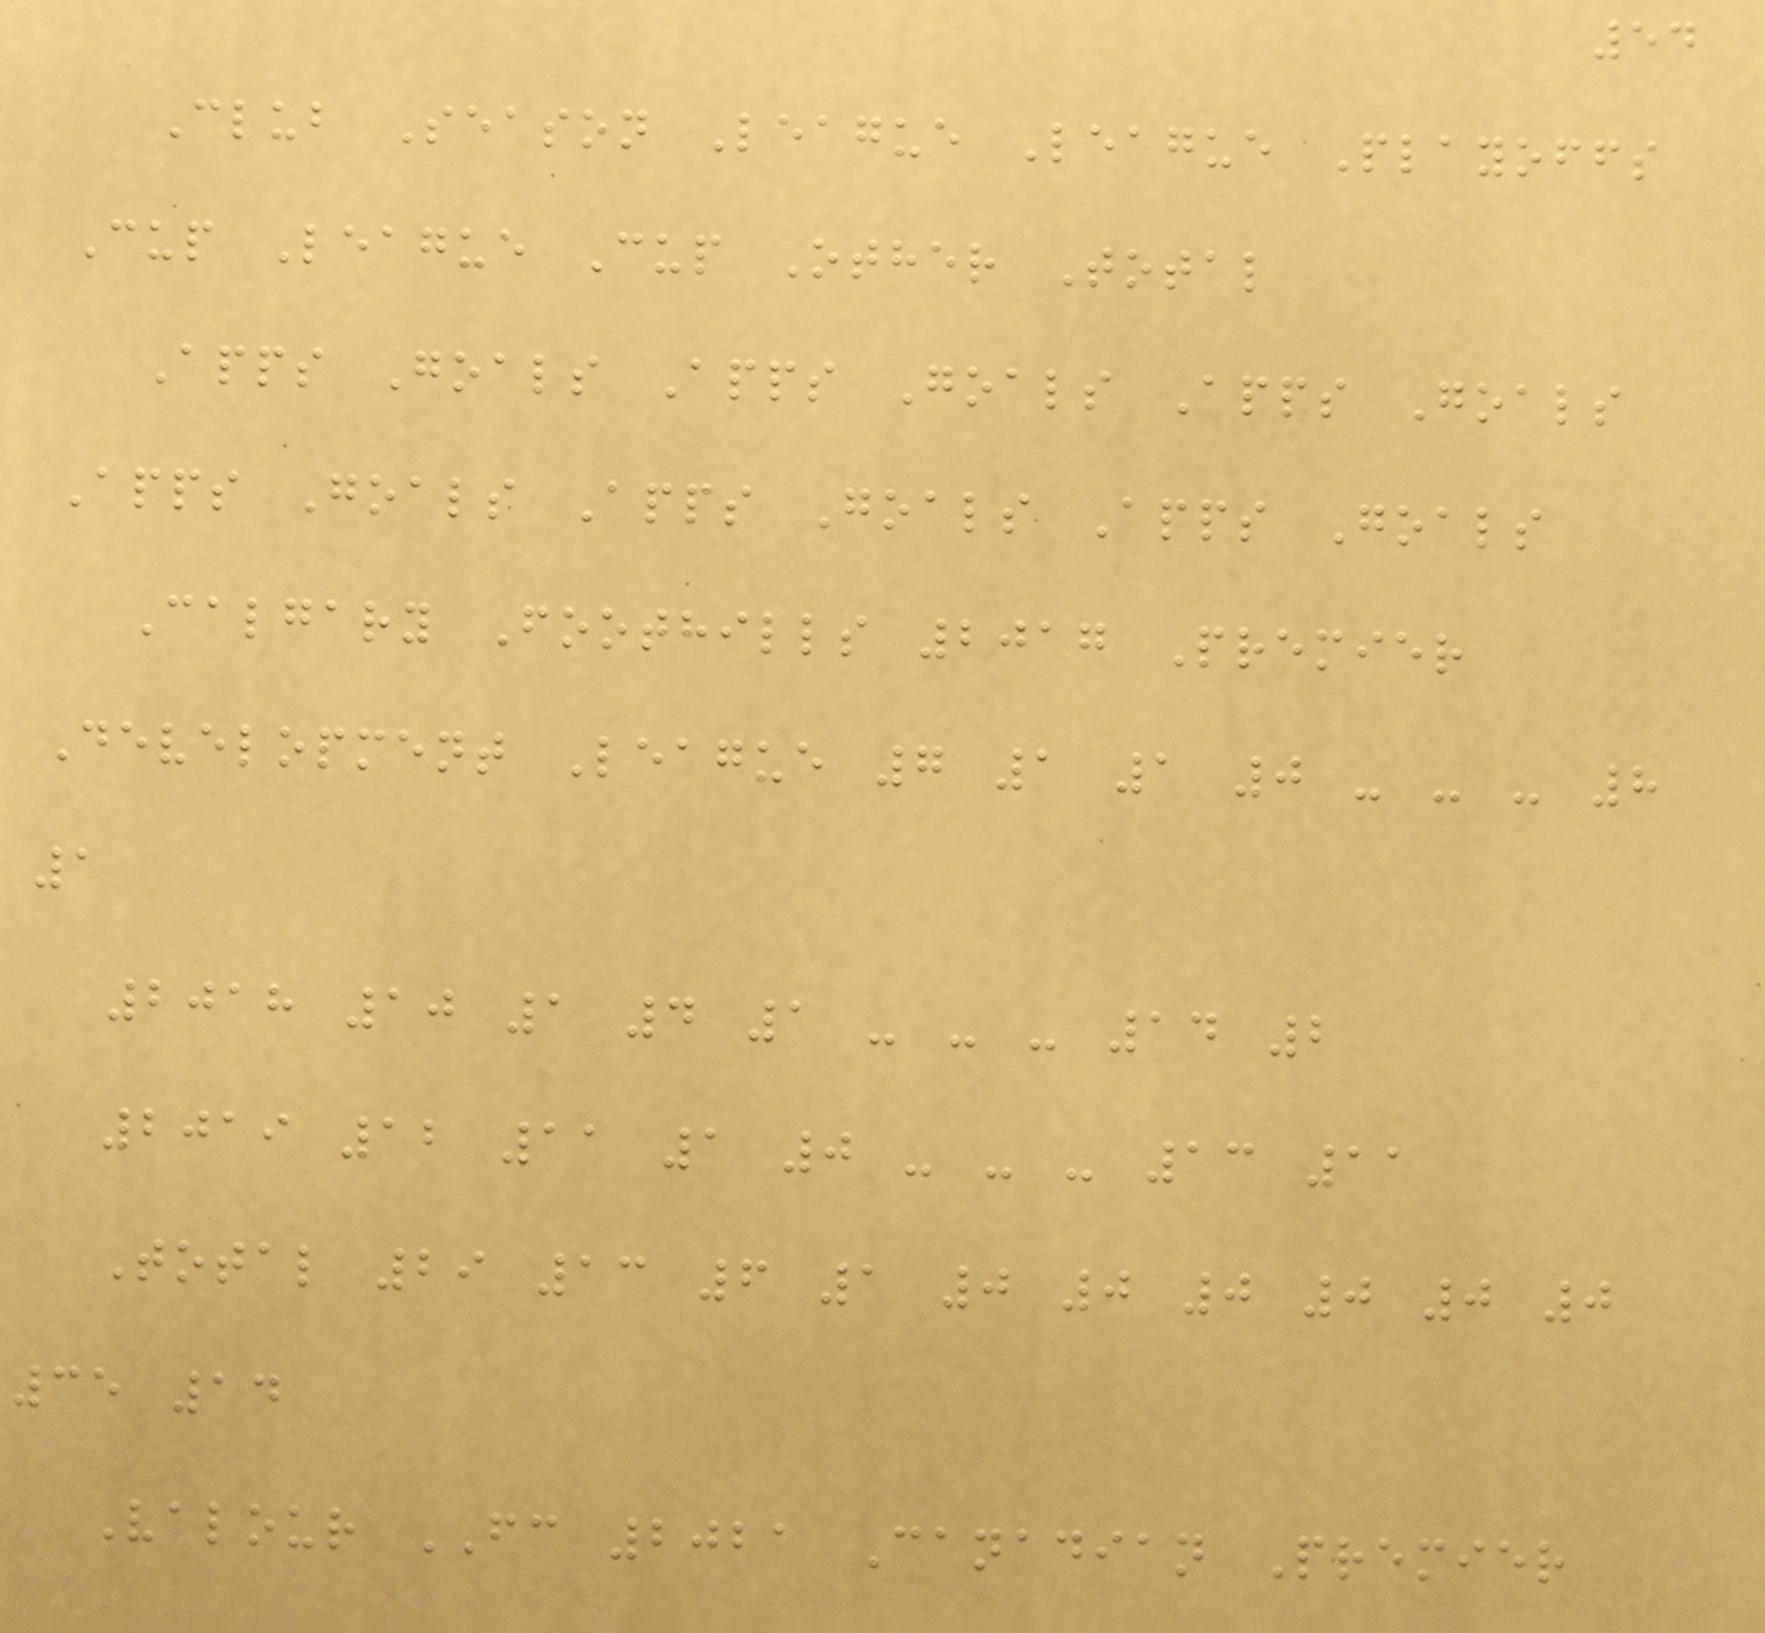54
Club Season League League Playoffs
Cup League Cup Other Total
Apps Goals Apps Goals Apps Goals
Apps Goals Apps Goals Apps Goals
Calgary Foothills 2017 Premier
Development League 7 1 1 0 - - - 8
1
2018 10 1 4 1 - - - 14 2
2019 12 11 1 0 - - - 13 11
Total 29 13 6 1 0 0 0 0 0 0
35 14
Valour FC 2021 Canadian Premier
